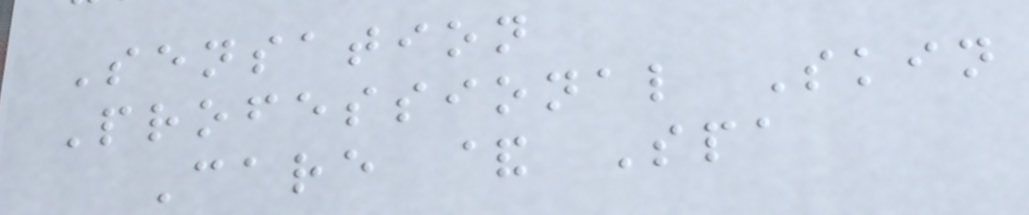Sensation
Professional Skin
Care & Spa
